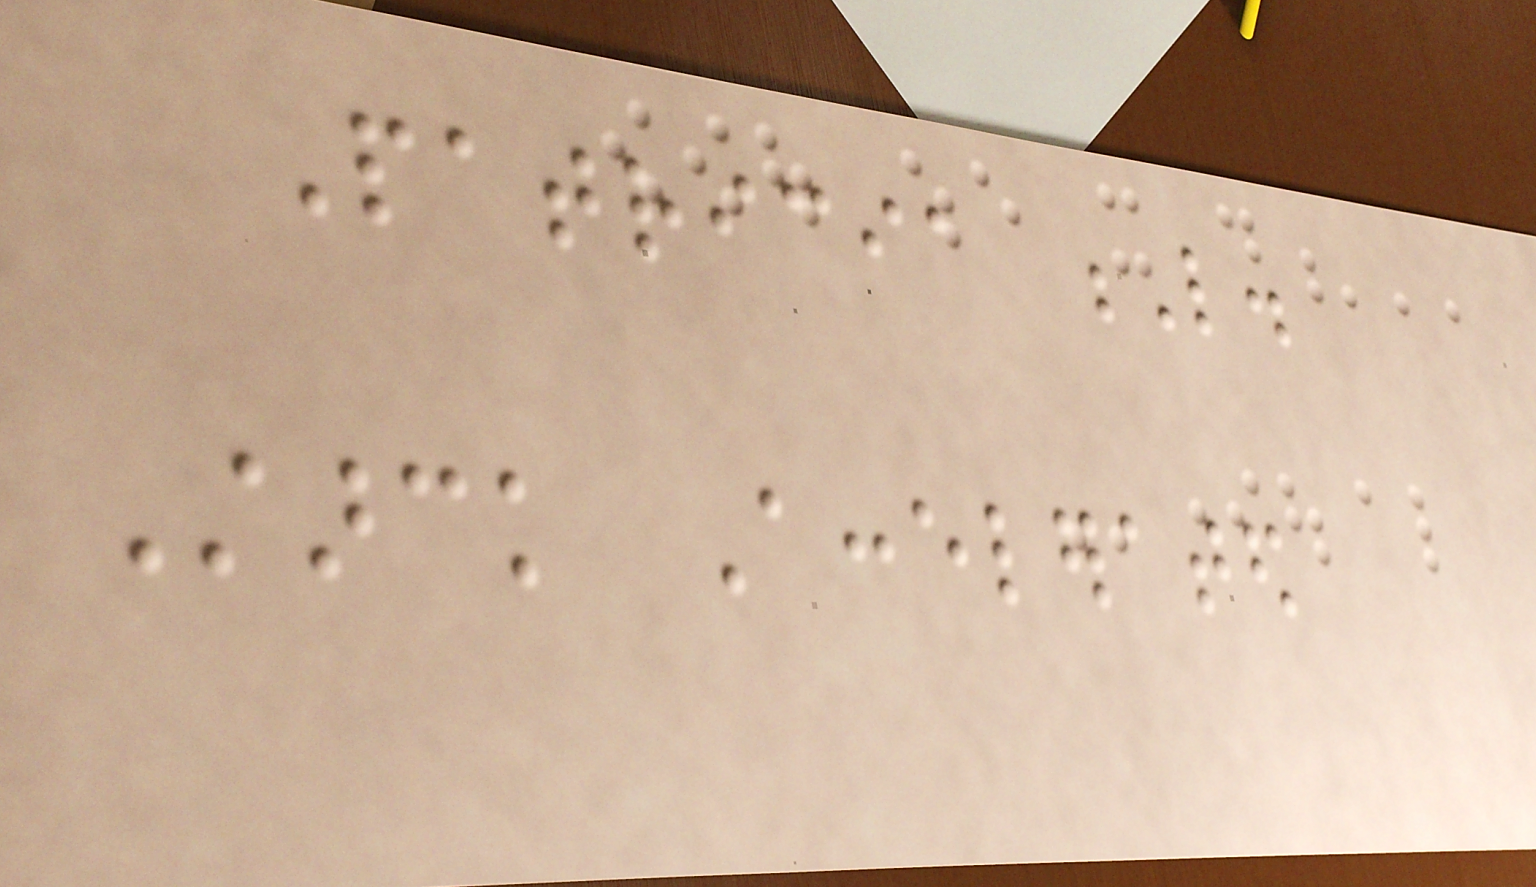Patricia L.
Starck Accelerated
